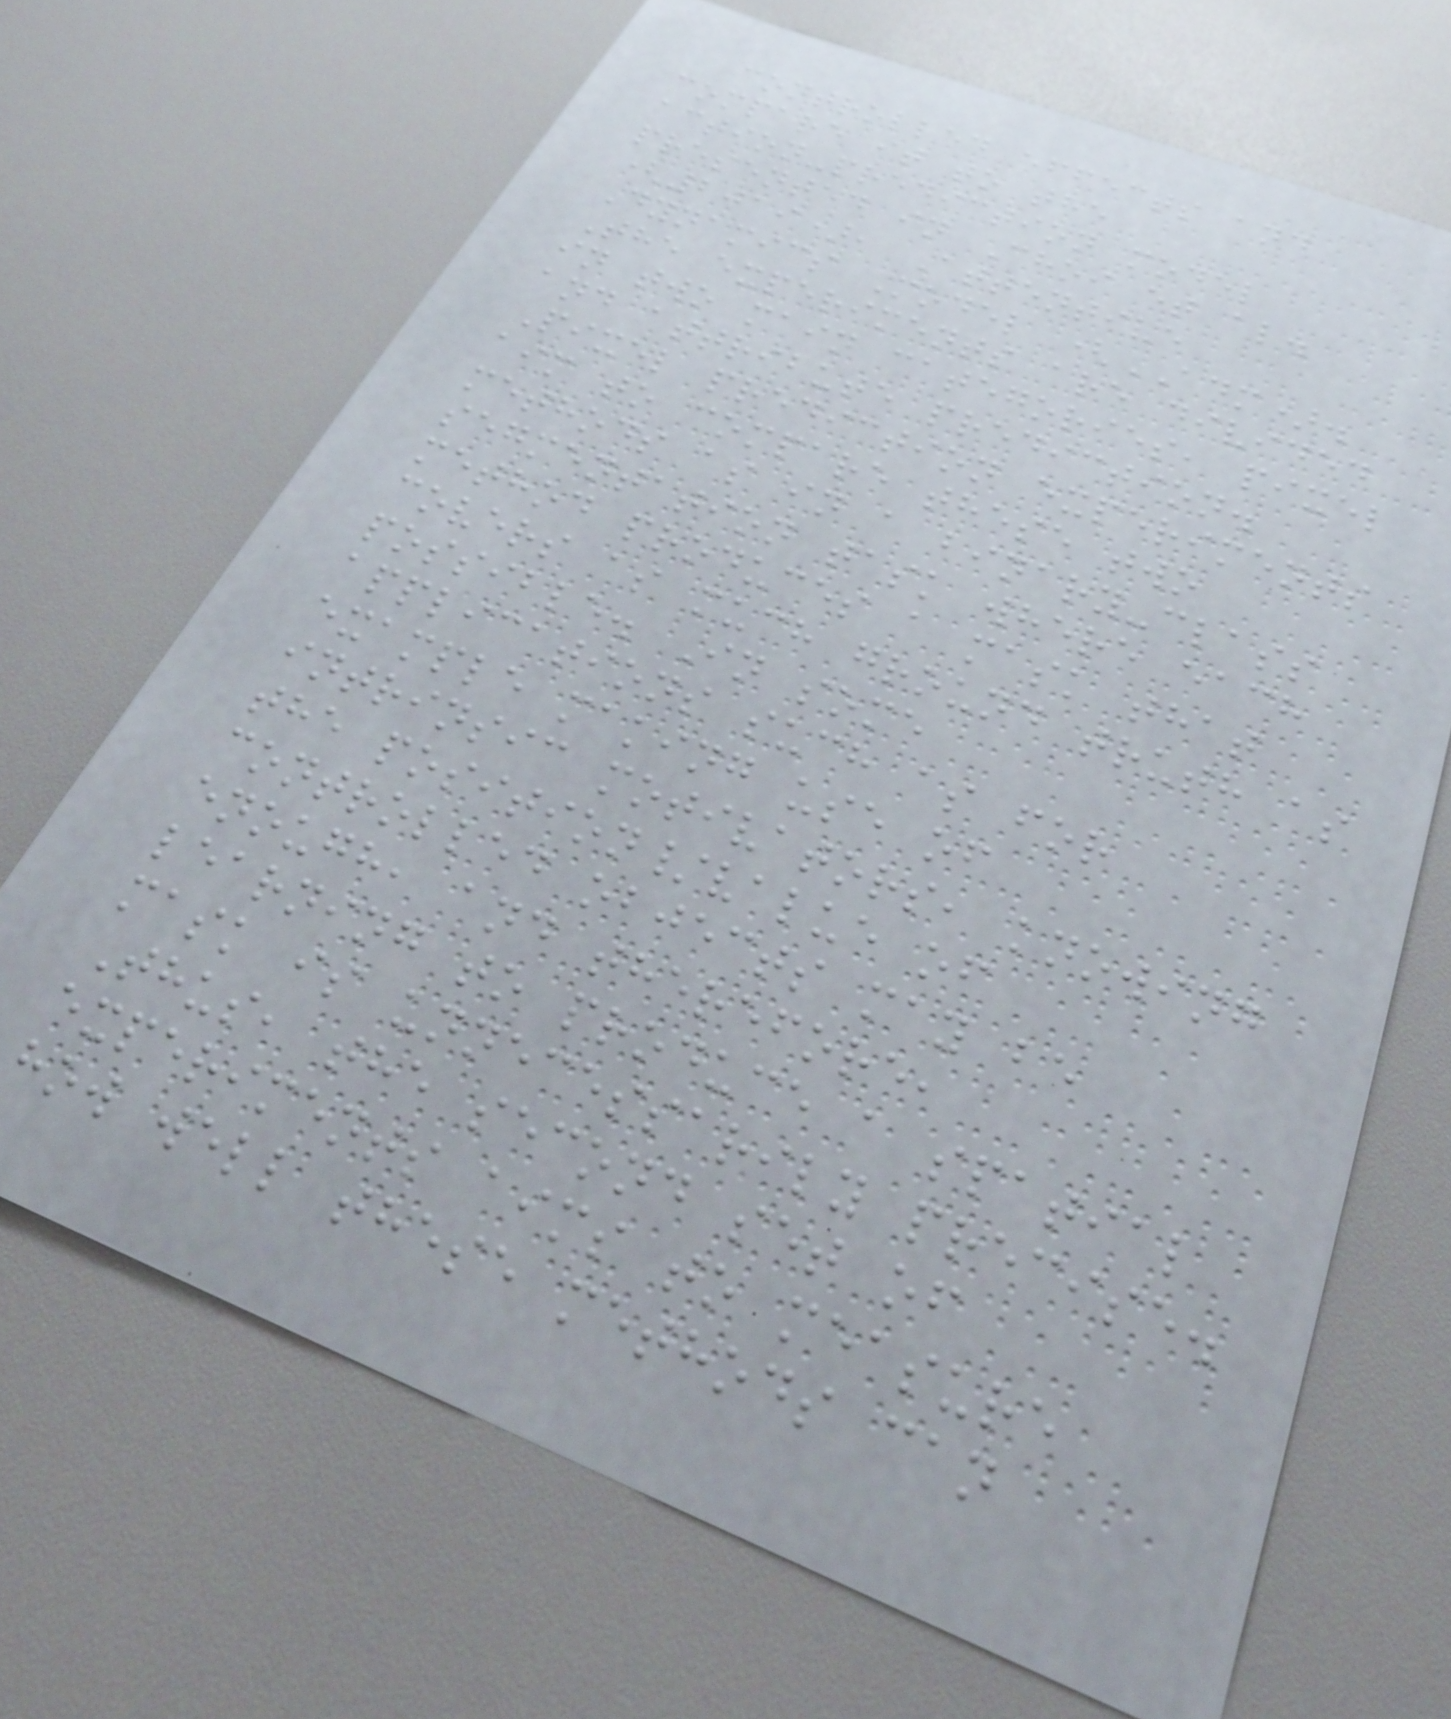controlled effects and
compare it to the
action-prediction model
presented in Choi et al.
(2019), Attentive
Dynamics Model (ADM).
The experiments are divided
in two main categories, pixel
and attribute prediction.
Pixel prediction experiments
aim to compare these two
methods as in a binary-class
segmentation task where each
method produces a mask that
covers as much ground truth as
possible. In some
applications such as for
example making use of
intrinsic motivators, knowing
the position/value of
controlled objects may be
enough, and therefore,
learning to produce a spatial
mask is unnecessarily precise.
Thus, the second set of
experiments aims to measure
how well these methods can
